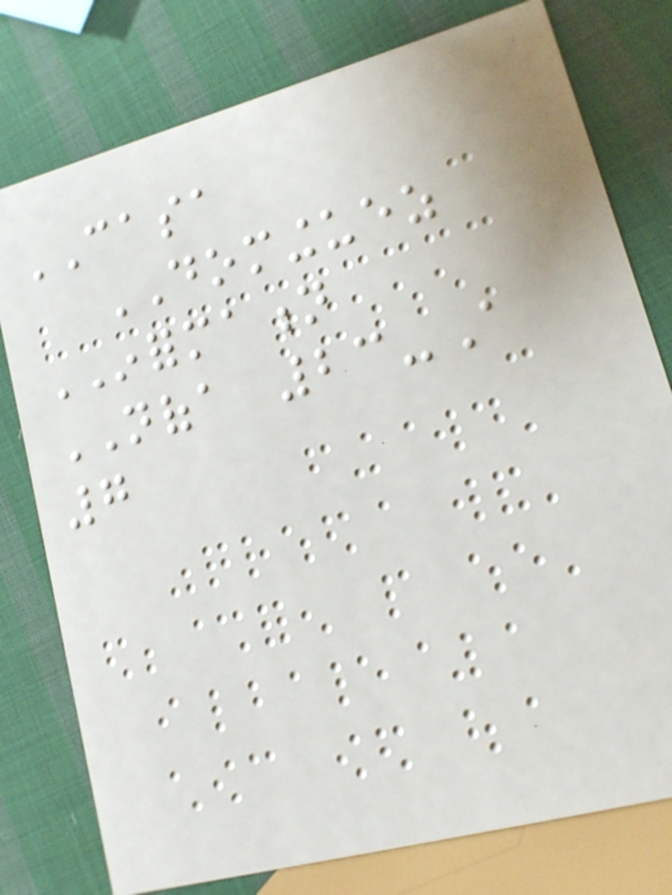CASA
DOMINGUEZ
INFORMATION
NOFA 23-A
7
